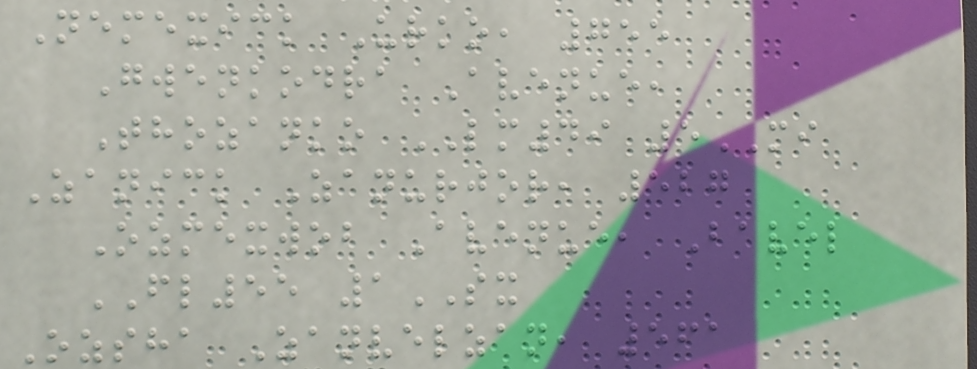Nemexick Urko, 755
Gwenkodra Avenue,
Thozanko LM49 5MI
Zanick Zanurjor, 527
Ozmexwob Avenue, Bavel
FL55 1SX
Ozsha Zanvelzan, 561
